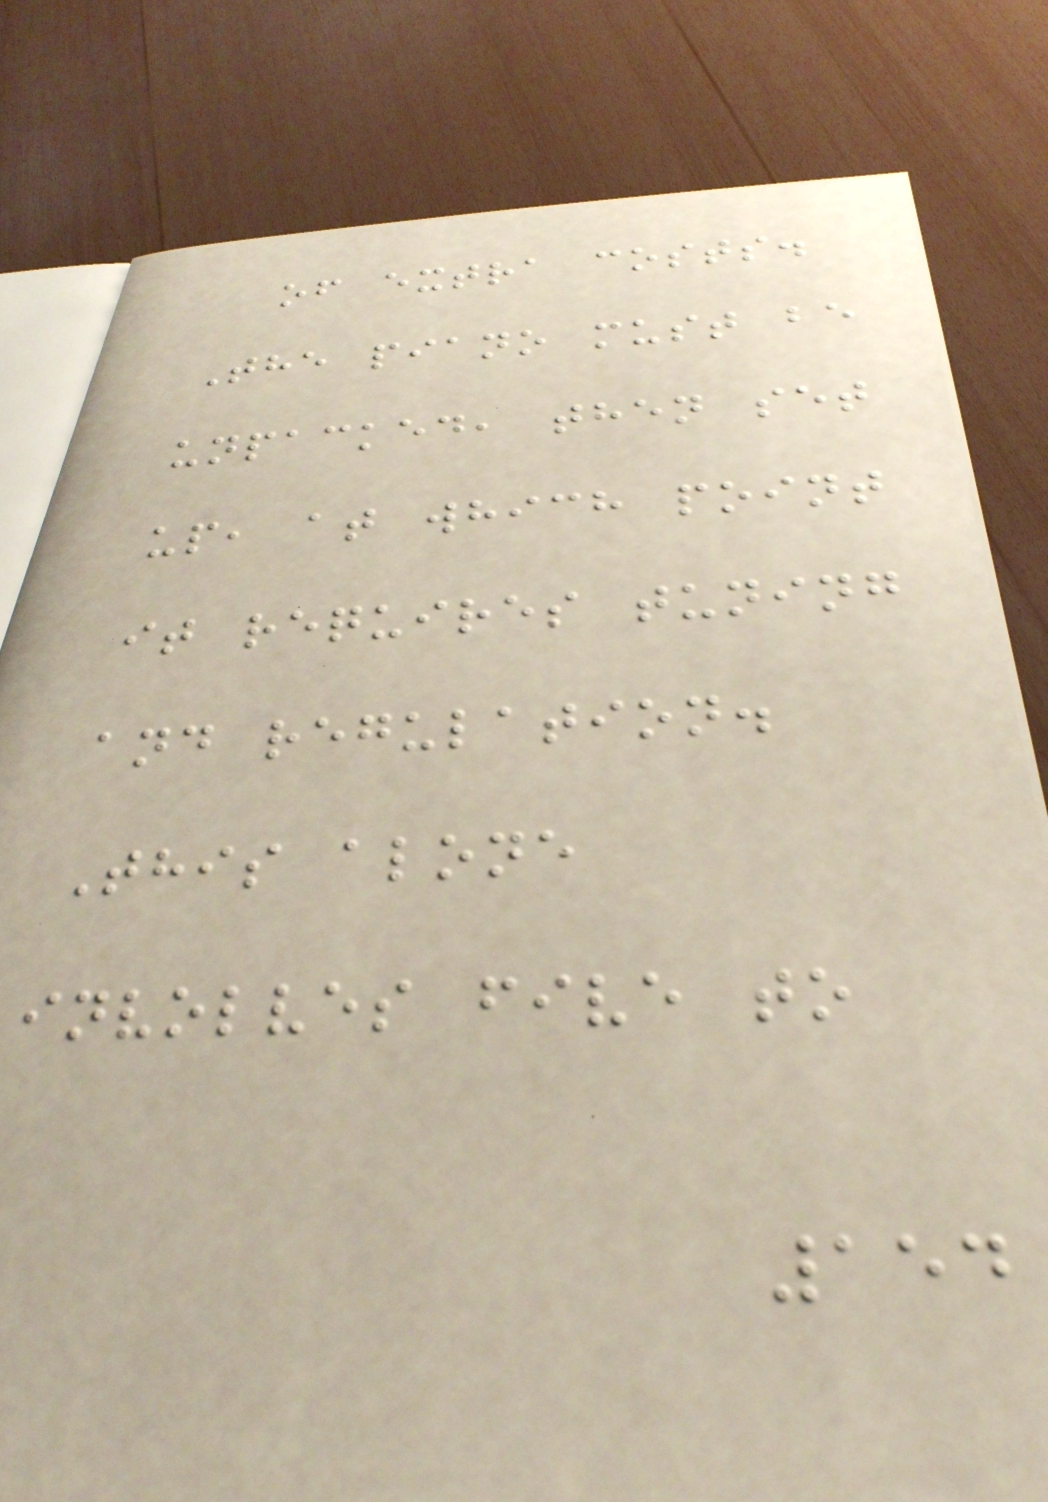of extra costs.
The piano must be
unpacked, then set
up, at which point
it requires tuning
and regulation.
This alone
involves five to
154
